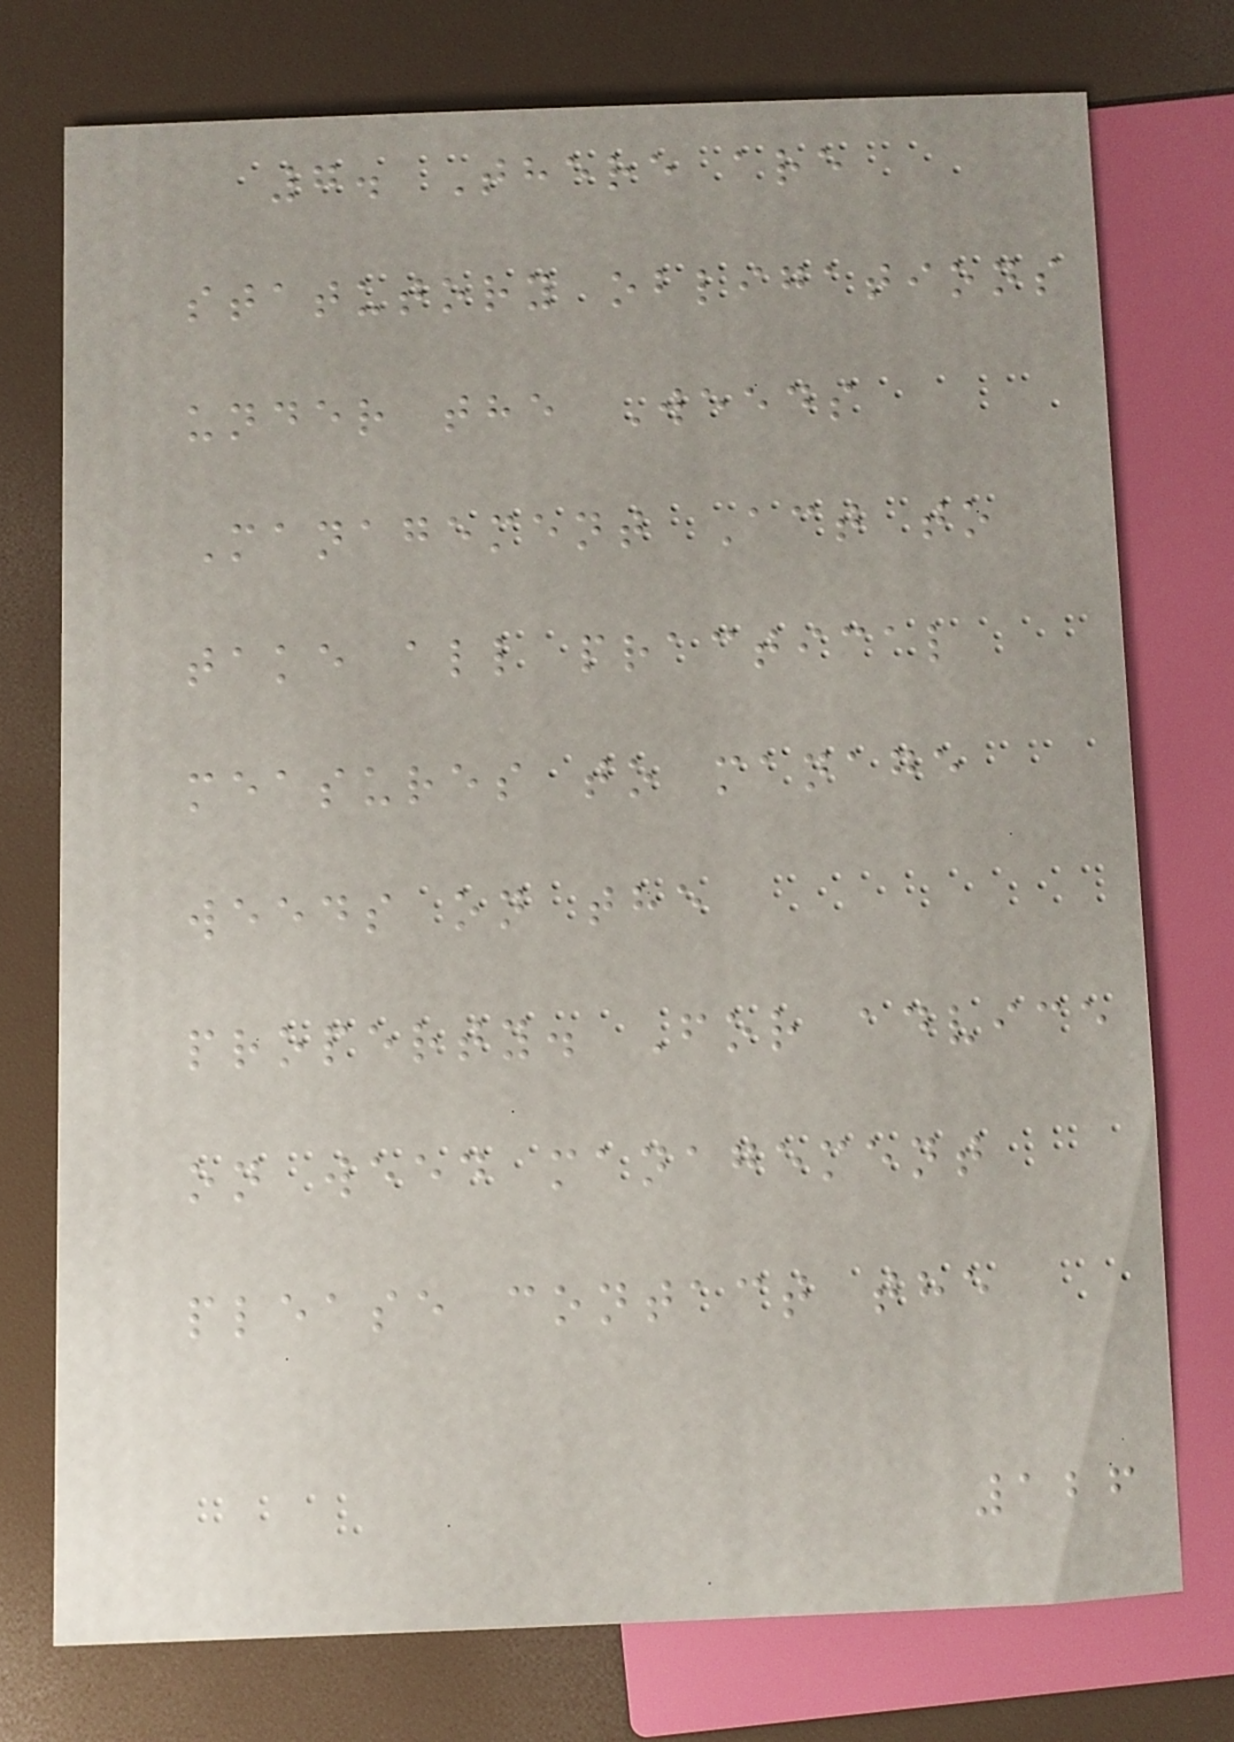7. There are
statutory obligations
under the Weeds
Management Act to
take all practical
measures to manage
weeds on the
property. For advice
on weed management
please contact the
126
